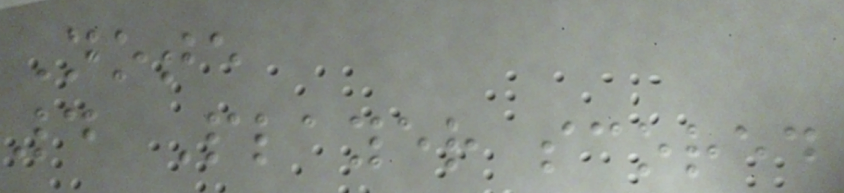Note
4 Player scored
